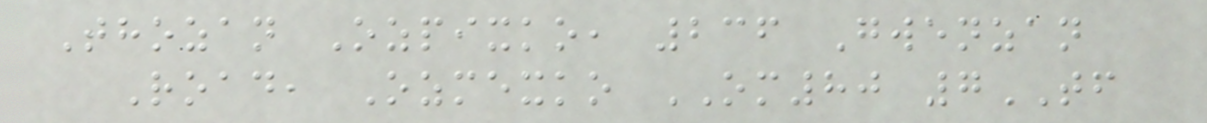Thozan Ozpixko, 236 Gwenzan
Road, Ozmexko OM80 7TF
